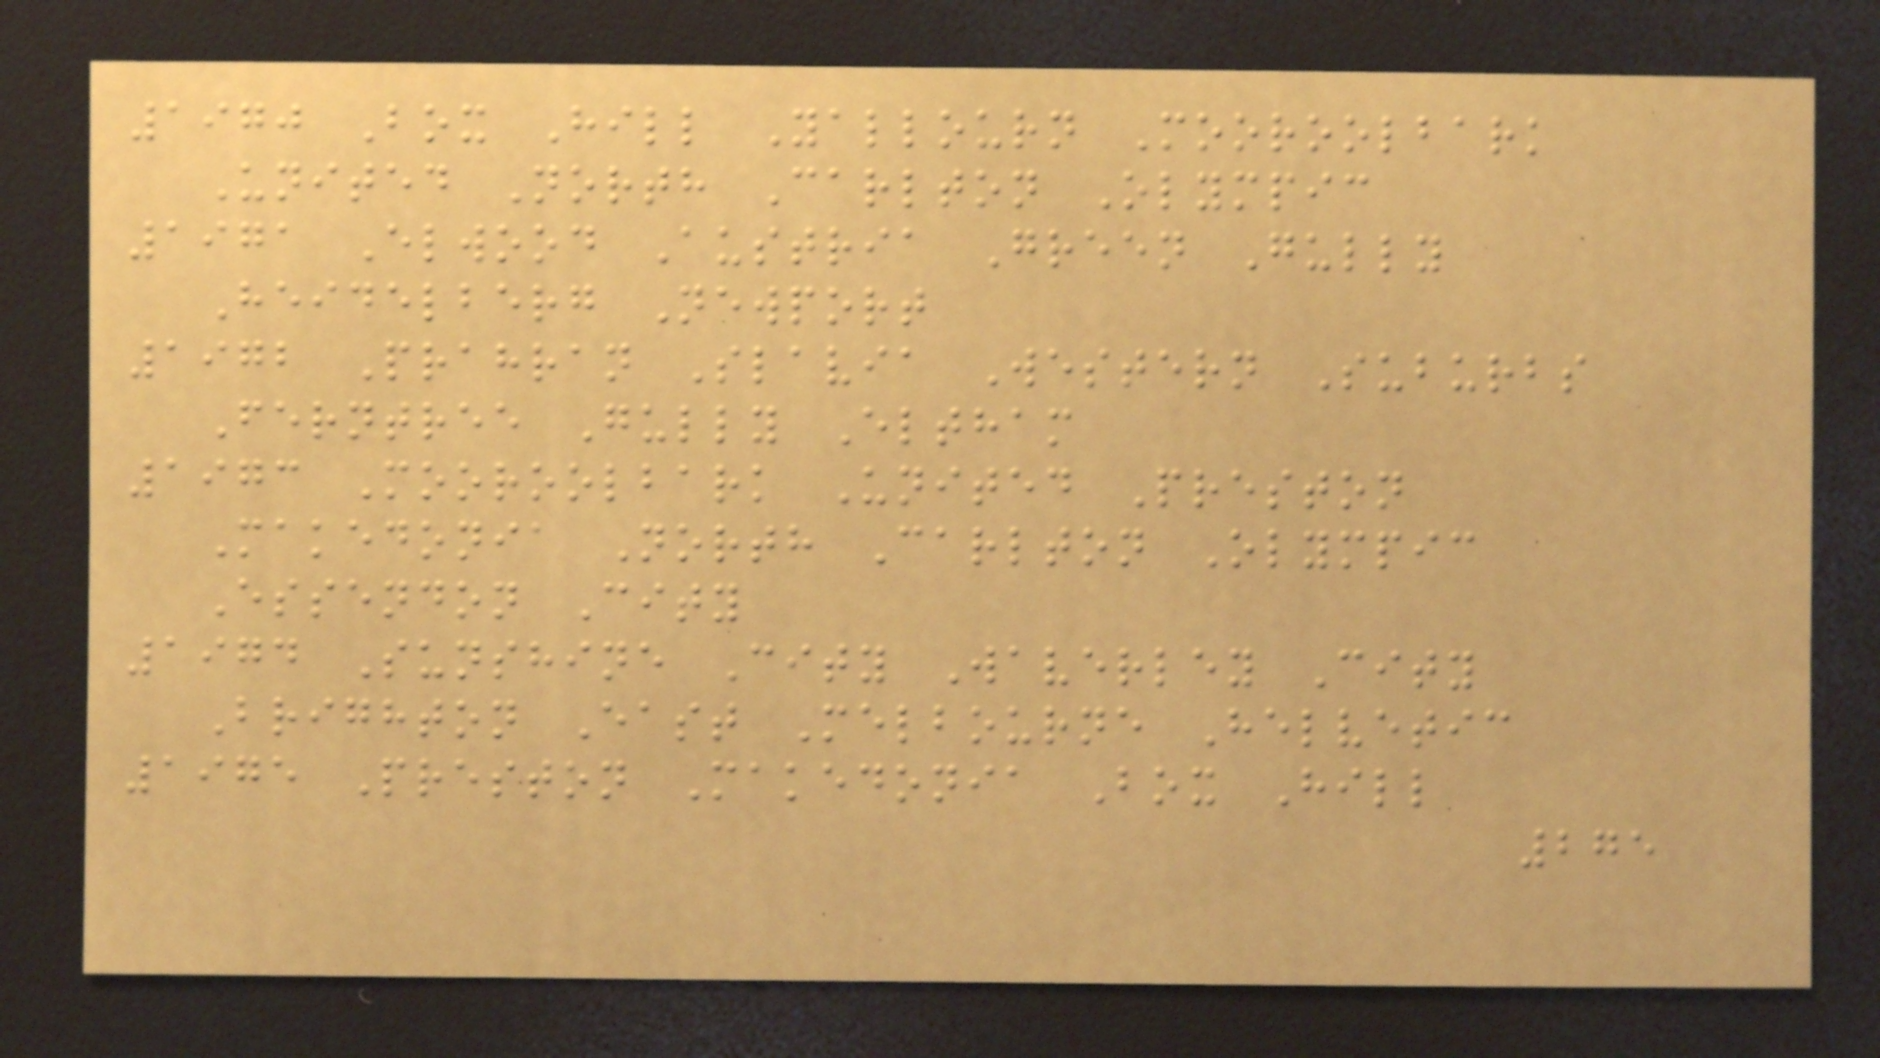1970 Box Hill Yallourn Mooroolbark
United North Carlton Olympic
1971 Elwood Austria Green Gully
Heidelberg Newport
1972 Prahran Slavia Western Suburbs
Ferntree Gully Eltham
1973 Mooroolbark United Preston
Makedonia North Carlton Olympic
Essendon City
1974 Sunshine City Waverley City
Brighton East Melbourne Helvetic
1975 Preston Makedonia Box Hill
275
